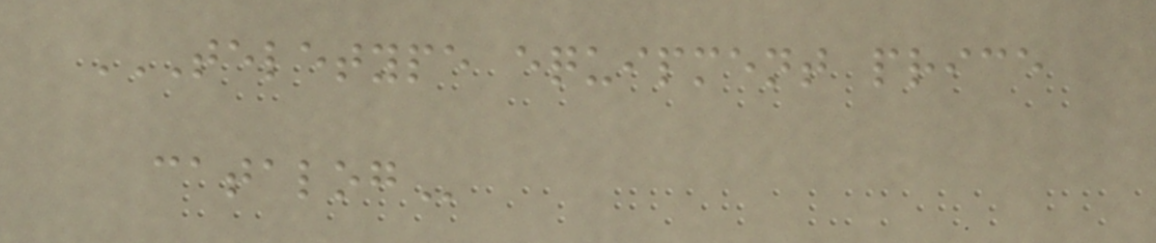TELETYPE EQUIPMENT PRICE
CATALOG
